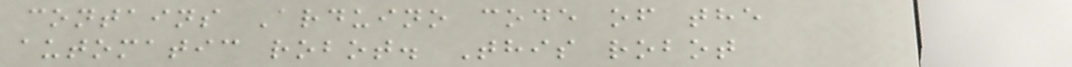contains Arduino code of the
automatic robot. This robot
